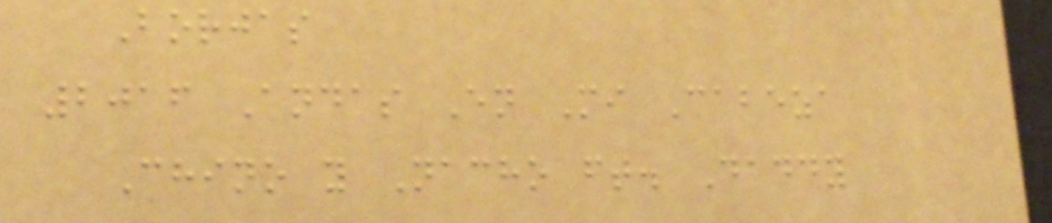Borjas
2016 Andas En Mi Cabeza
Chino y Nacho ft. Daddy
